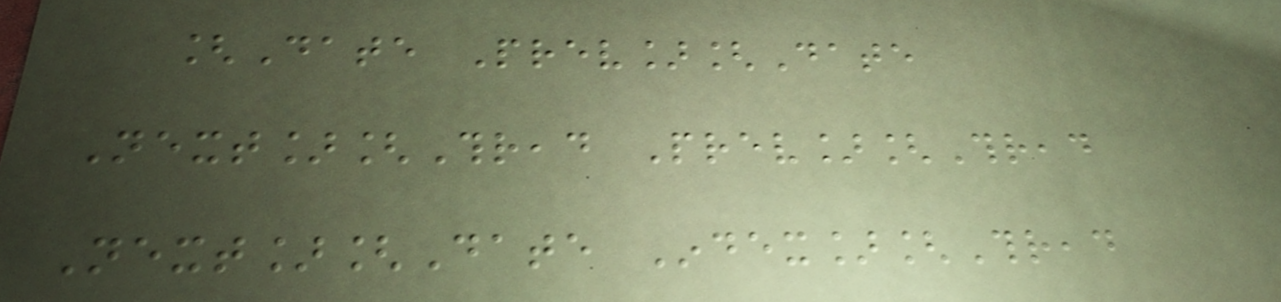[Date Prev][Date
Next][Thread Prev][Thread
Next][Date Index][Thread
